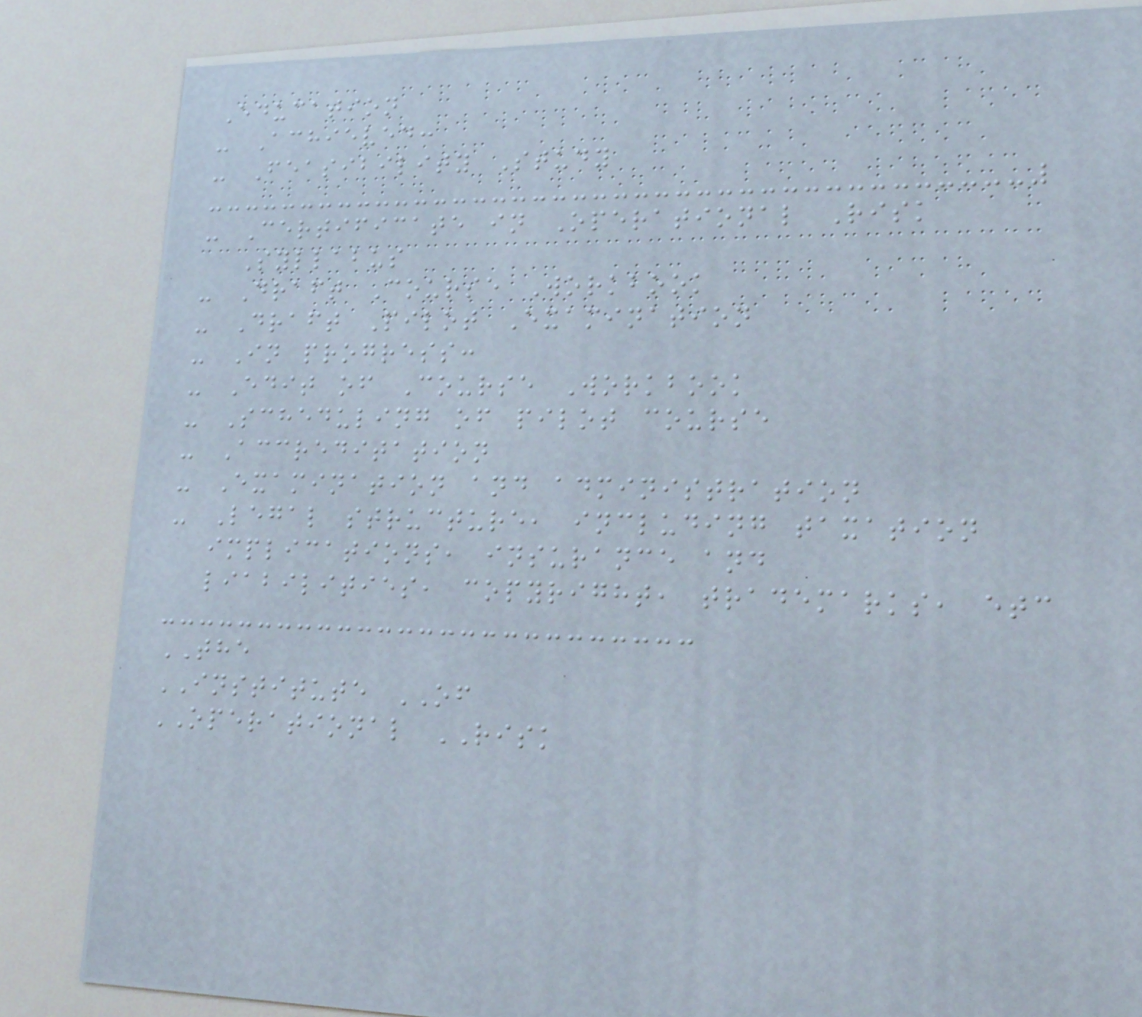Education
- Achieved:
- Feasibility Study
- Certificate in Operational Risk
Syllabus
- Draft Course Workbook
- Draft Pilot Examination
- In progress:
- Edit of Course Workbook
- Scheduling of pilot course
- Accreditation
- Examination and administration
- Legal structure, including taxation
implications, insurance and
liabilities, copyright, trademarks, etc
THE
INSTITUTE OF
OPERATIONAL RISK
